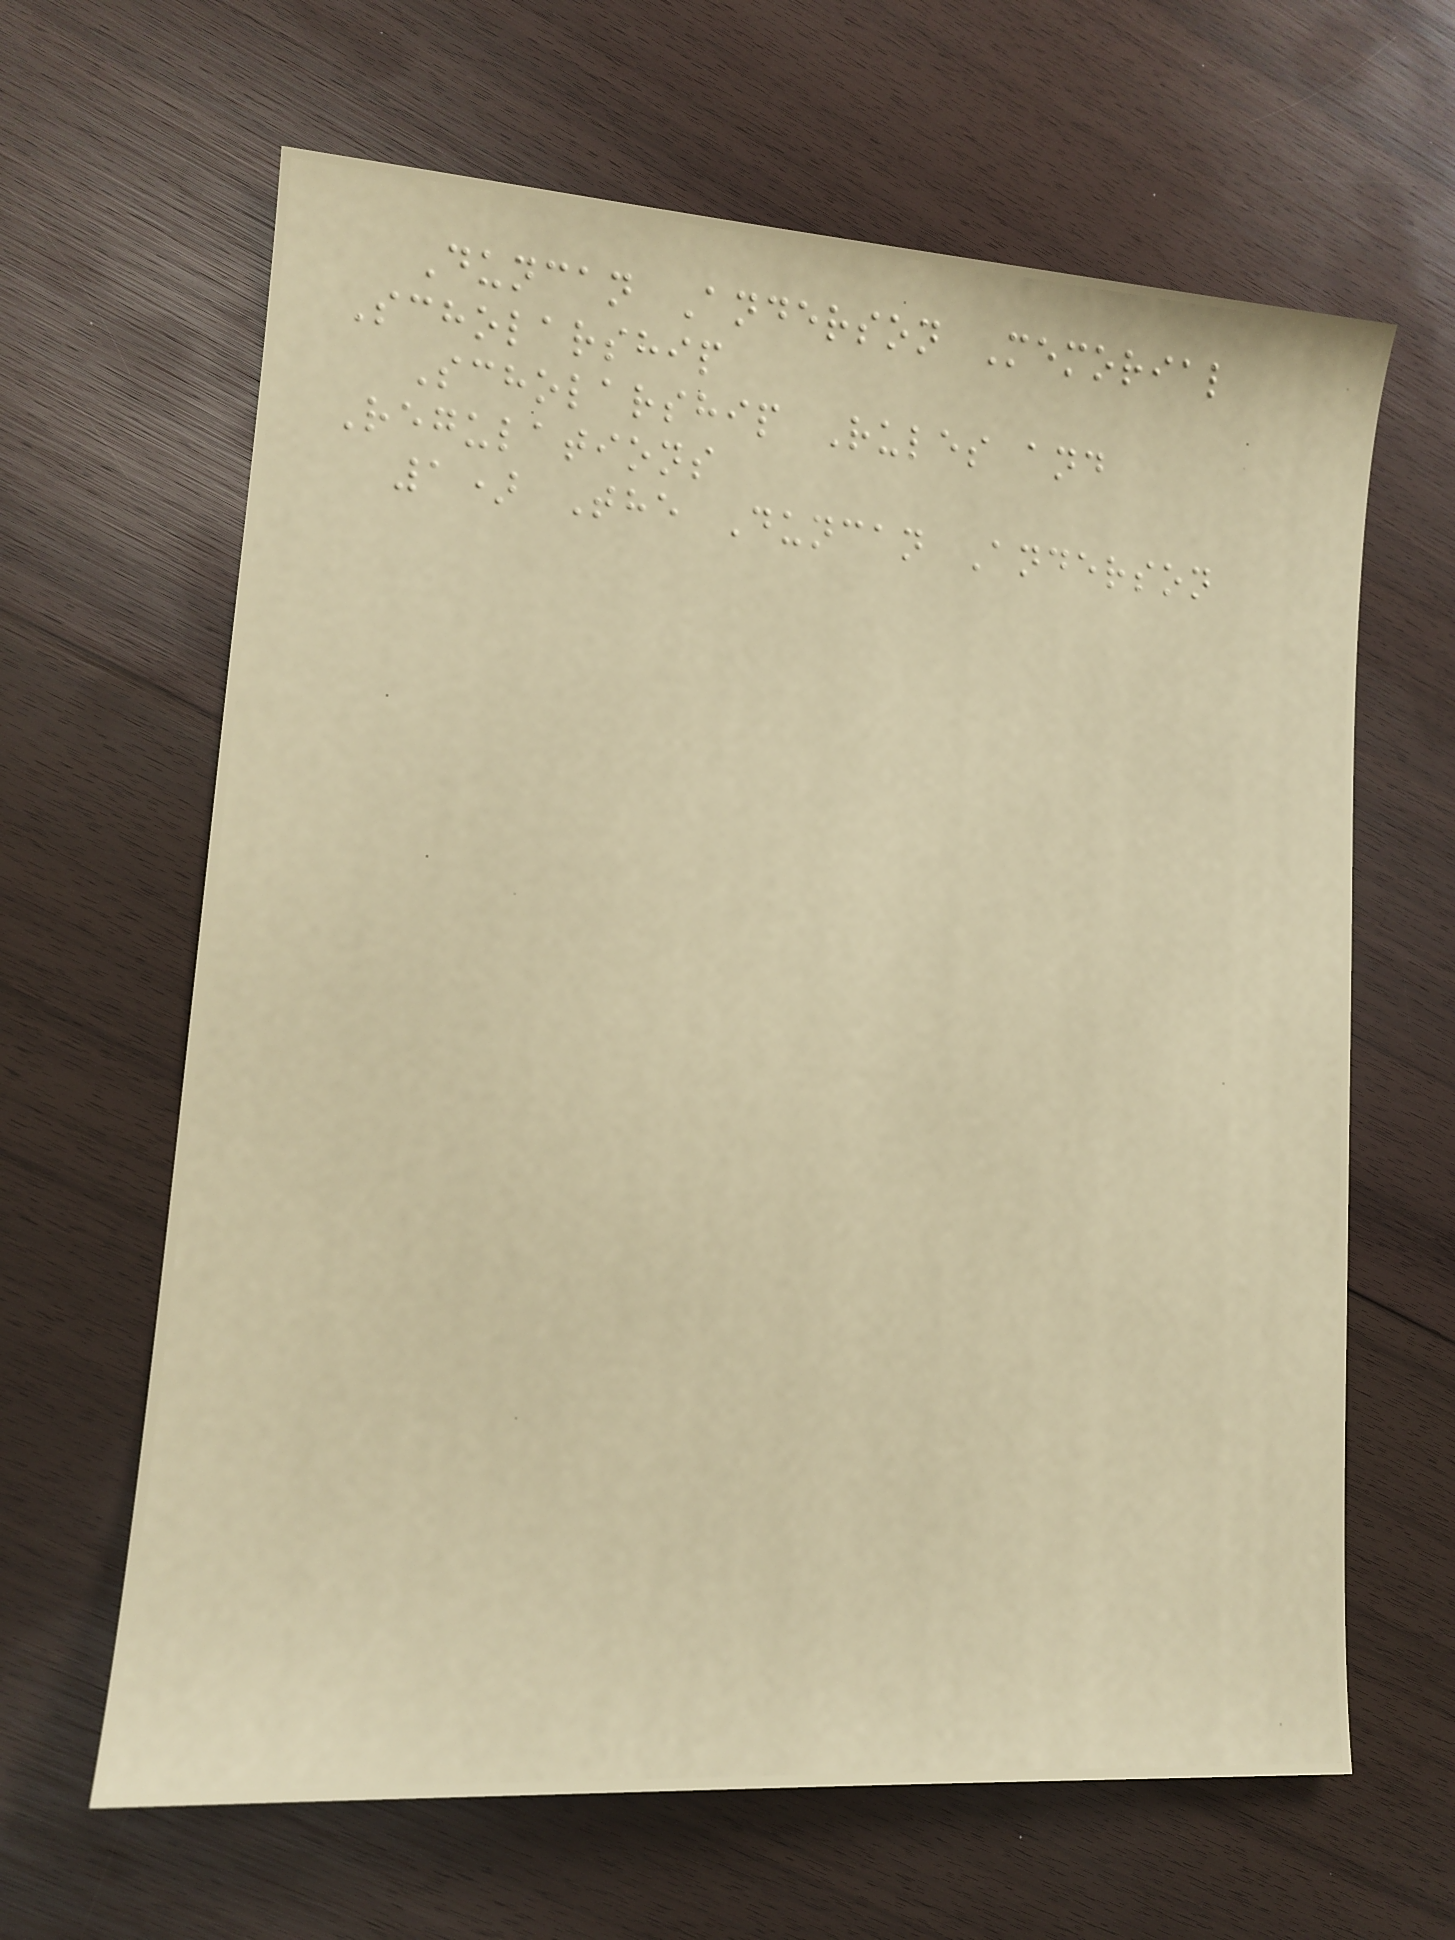Duncan Anderson Memorial
Scholarship
Scholarship Rules and
Regulations
1) The Duncan Anderson
